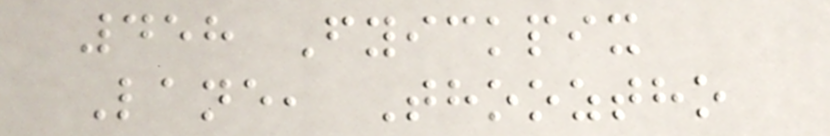458 Fyickpix
Lane, Thooztho
